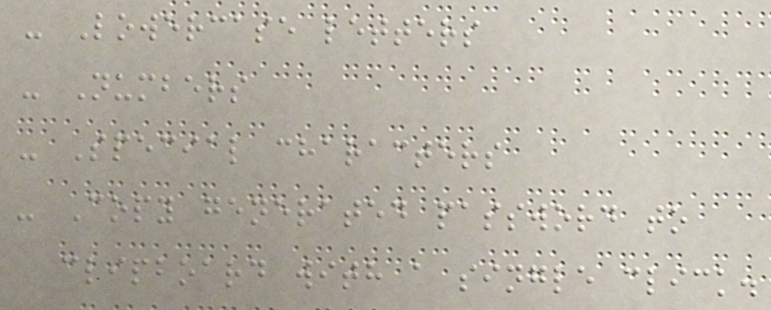- Lowercase letters
- Numbers
- Special characters
- Copy generated password to
clipboard with a single click.
